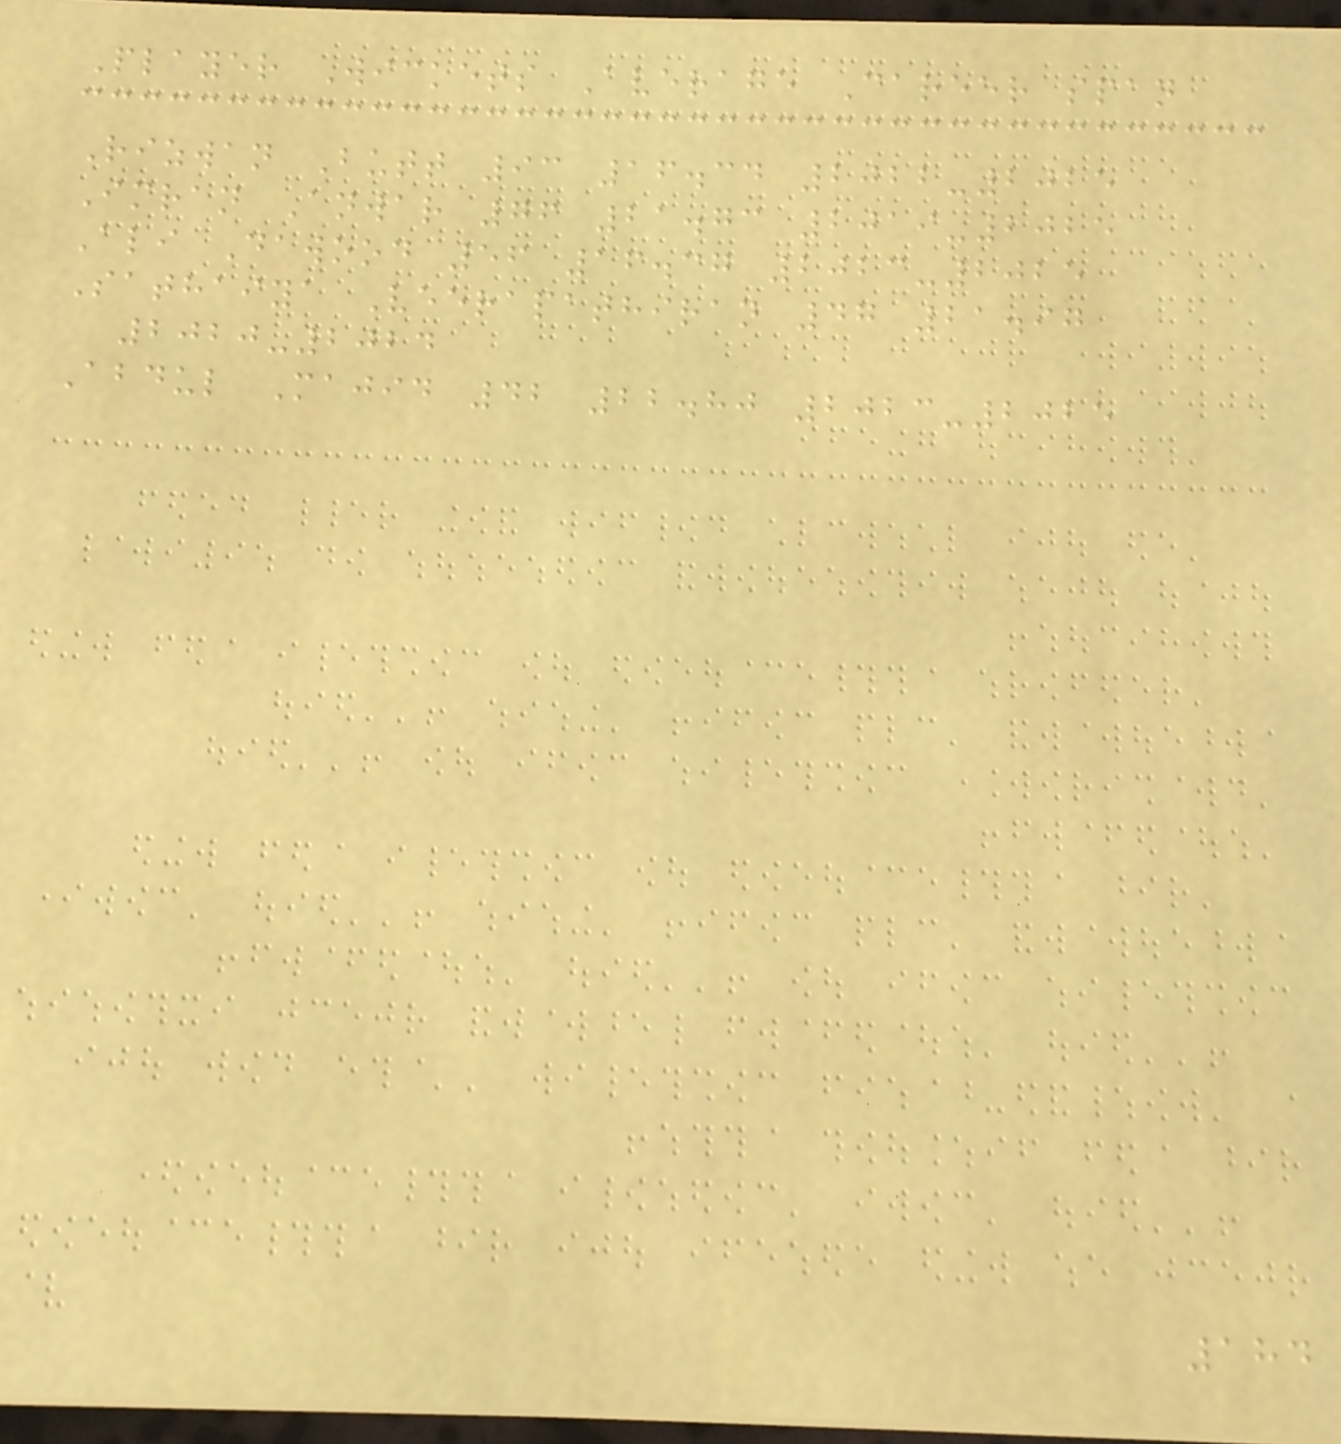Player Wickets Average Career span
Rizwan Butt 93 16.34 2022-2025
Imran Anwar 76 21.73 2019-2025
Ali Dawood 56 16.37 2023-2025
Sathaiya Veerapathiran 47 21.97
2020-2024
Abdul Majid 42 22.80 2023-2025
184
